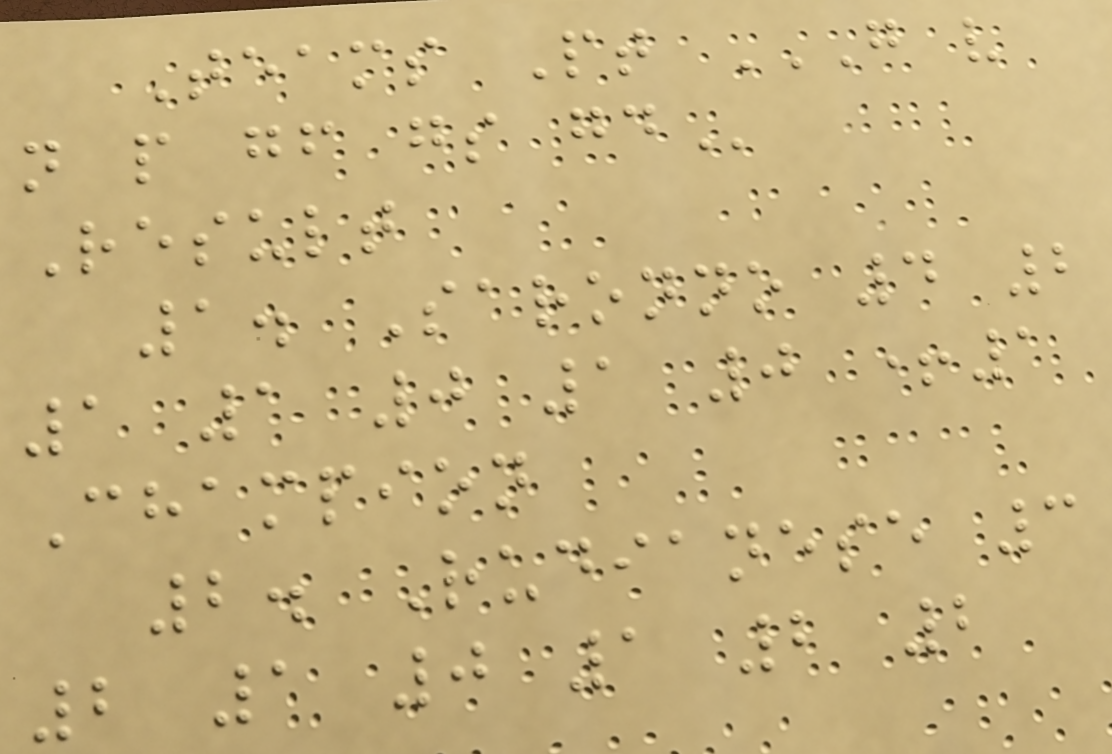Teams Pt G V
N P GF GS GD
Result
1. Saronno 4 2
1 1 0 1 0 +1
Champion
2. Rudianese 3
2 1 0 1 2 2
